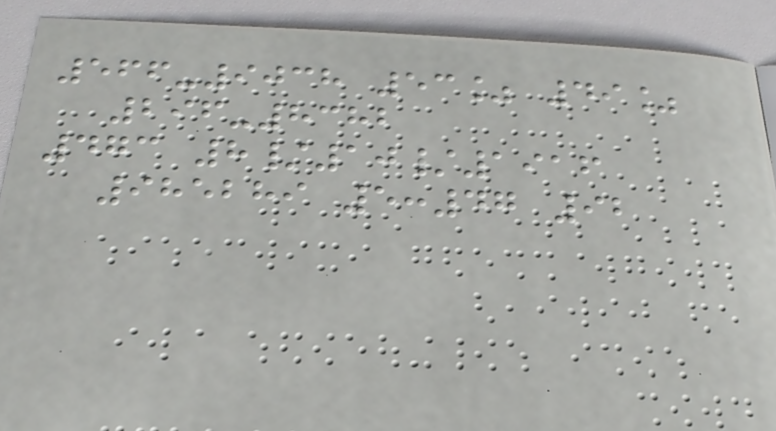566-9038 53% 49%
296-8382
473 8/10/1916
985289 5:47 92
